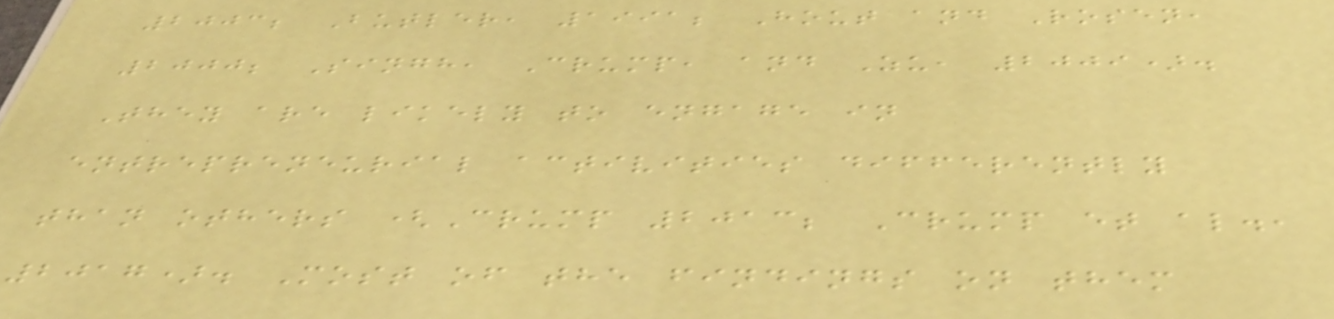2003; Butler, 1991; Hout and Rosen,
2000; Singh, Crump, and Zu, 2009).
They are likely to engage in
entrepreneurial activities differently
than others (Crump 2013; Crump et al.,
2017). Most of the findings on them
